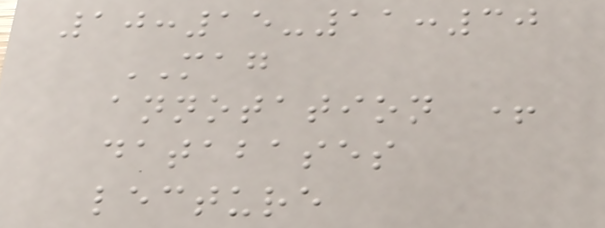10:15-11:30
MAG
annotation +
databases
lecture
